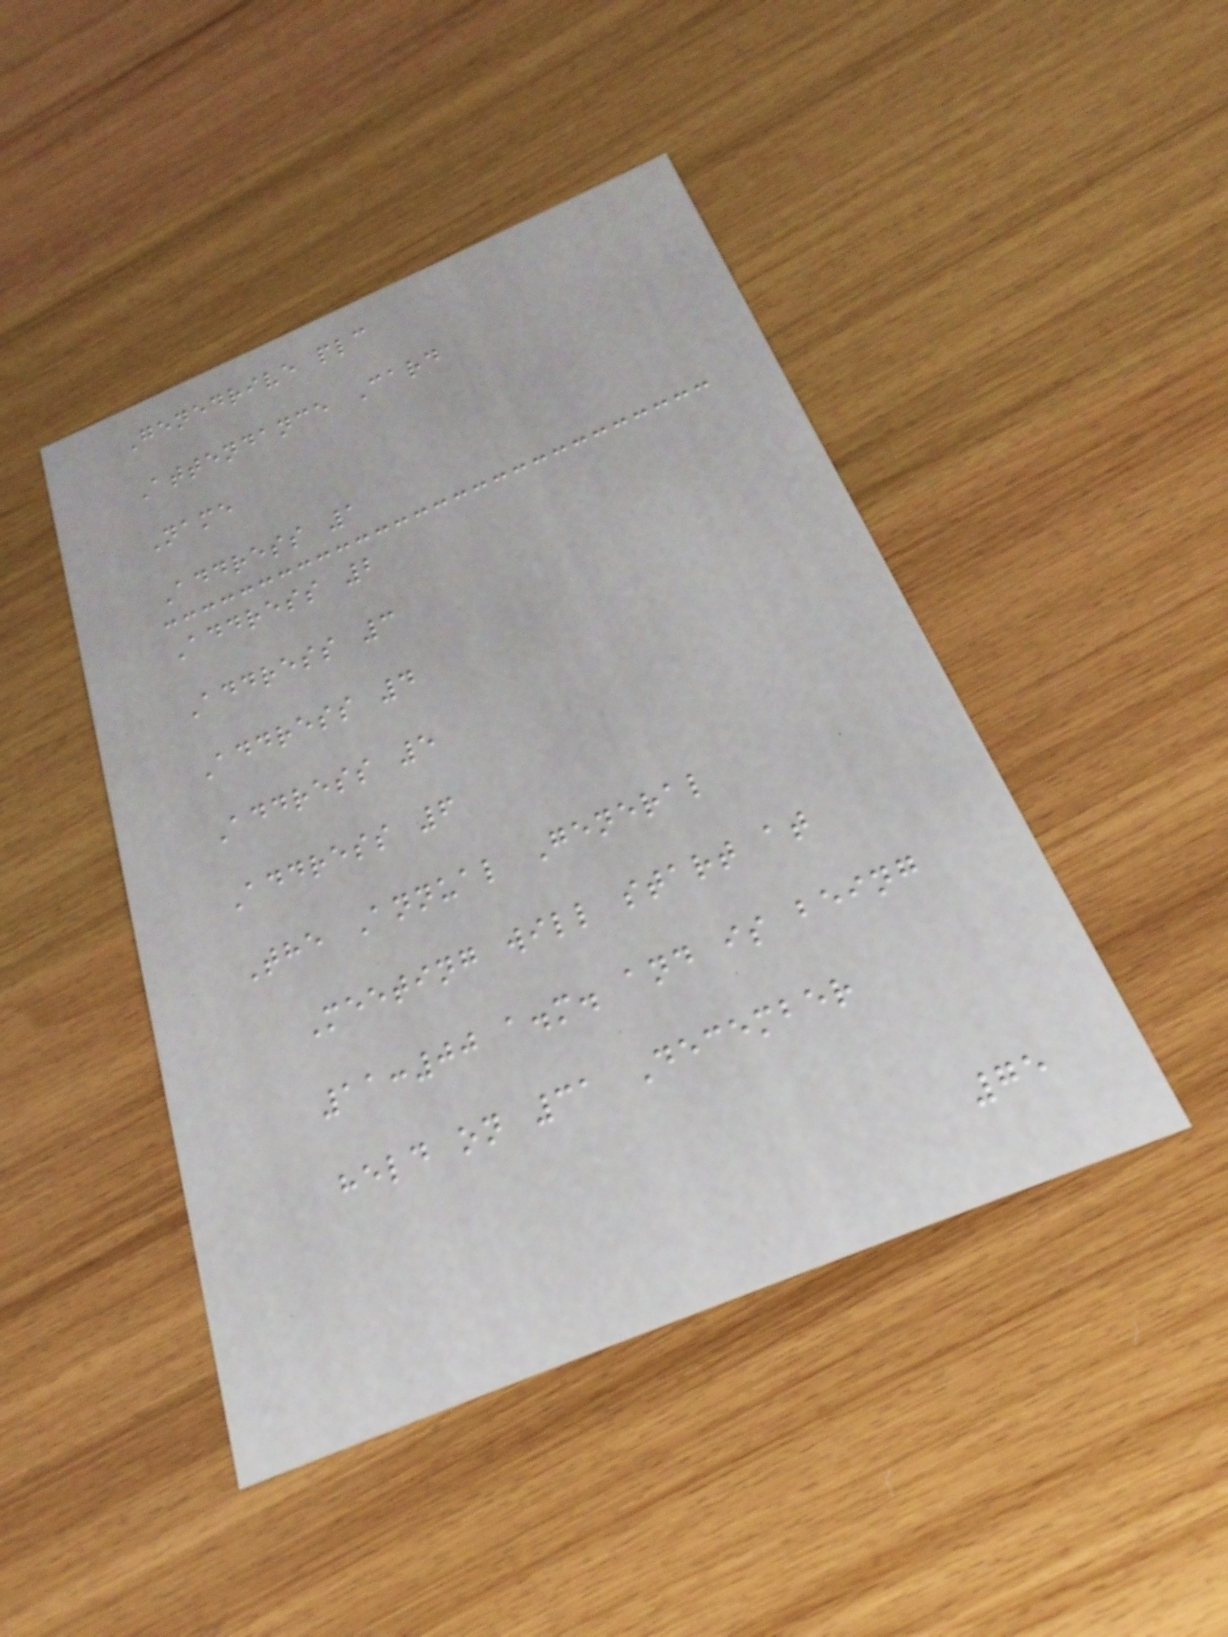Genedrive plc
Attendance Card
Name
Address 1
Address 2
Address 3
Address 4
Address 5
Address 6
The Annual General
Meeting will start at
11:00 a.m. and is being
held on 31 December
75
